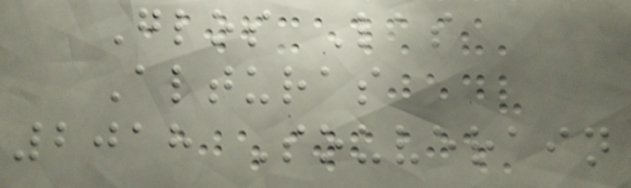Glos Las
Alturas
2018 Souverain
